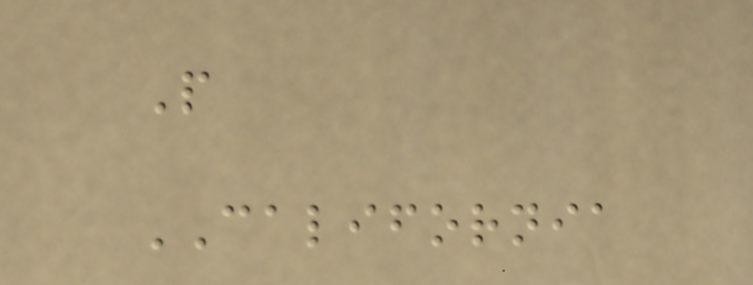P
CALIFORNIA
